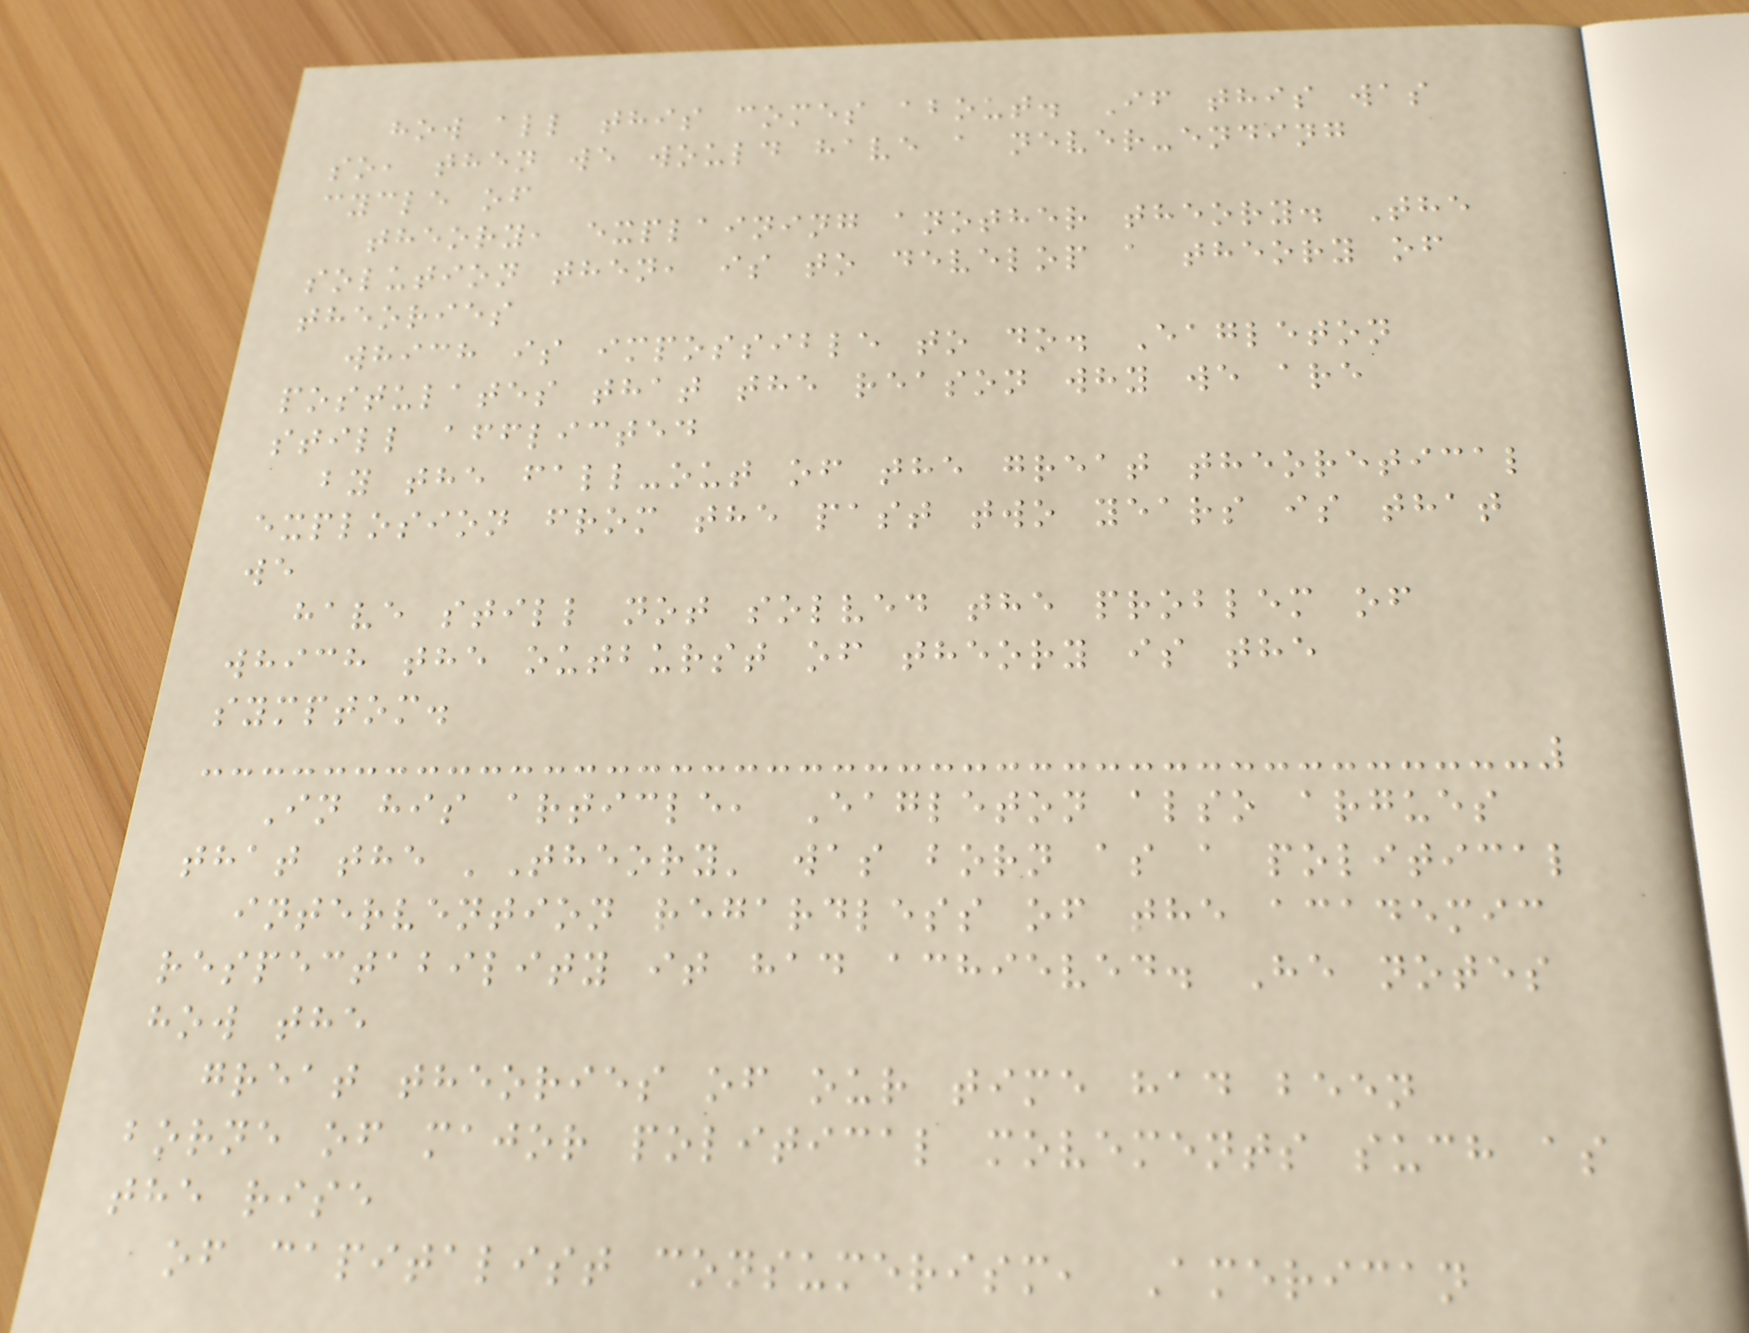how all this comes about. If this was
so, then we would have a never-ending
cycle of
theory, explaining another theory. The
solution then, is to develop a theory of
theories
which is impossible to do. Eagleton
postulates that the reason why we are
still afflicted
by the fall-out of the great theoretical
explosion from the past two years is that
we
have still not solved the problem of
which the outburst of theory is the
symptom.
In his article, Eagleton also argues
that the 'Theory' was born as a political
intervention regardless of the academic
respectability it had achieved. He notes
how the
great theories of our time had been
borne of major political movements such as
the rise
of capitalist consumerism, American
